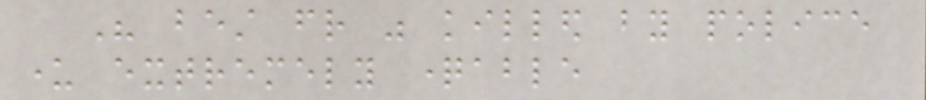His best friend was killed by police
under extremely questionable
